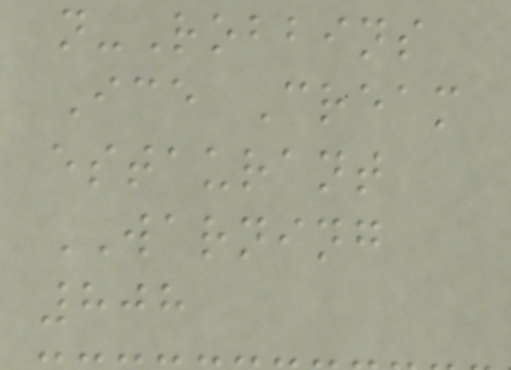n-Robbins
Ice Cream
estaurant
WARNING
808
